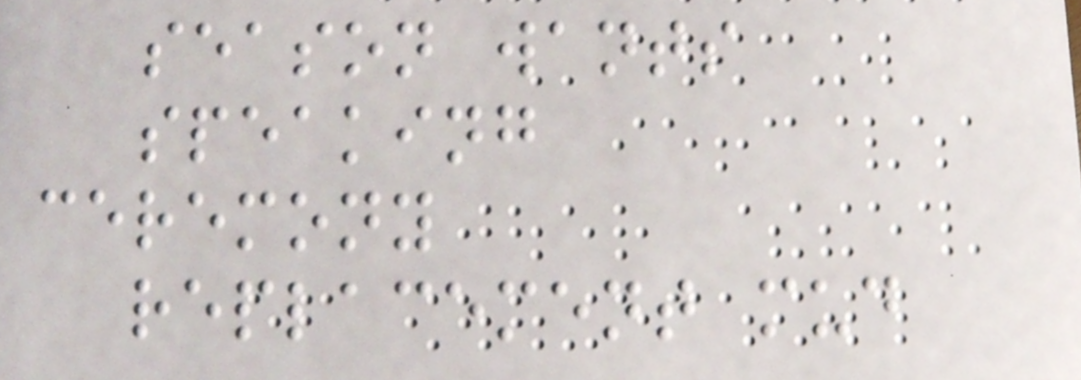season wants
speaking
ceremony
replacement mud
